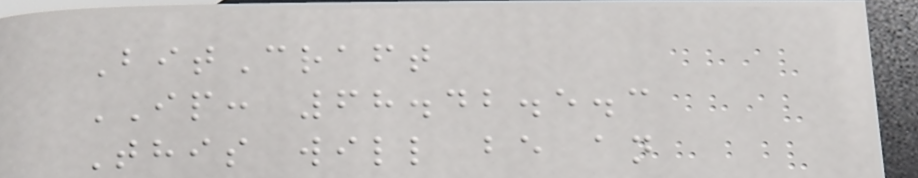BitCraft
IP: 68.42.5.3
This will be an
